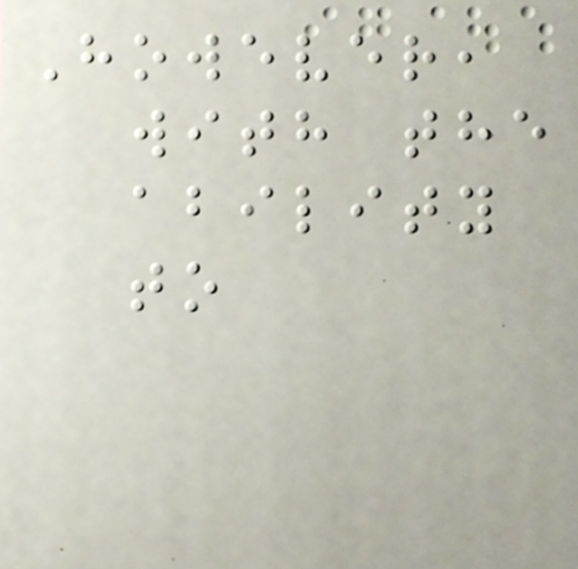However,
with the
ability
to
